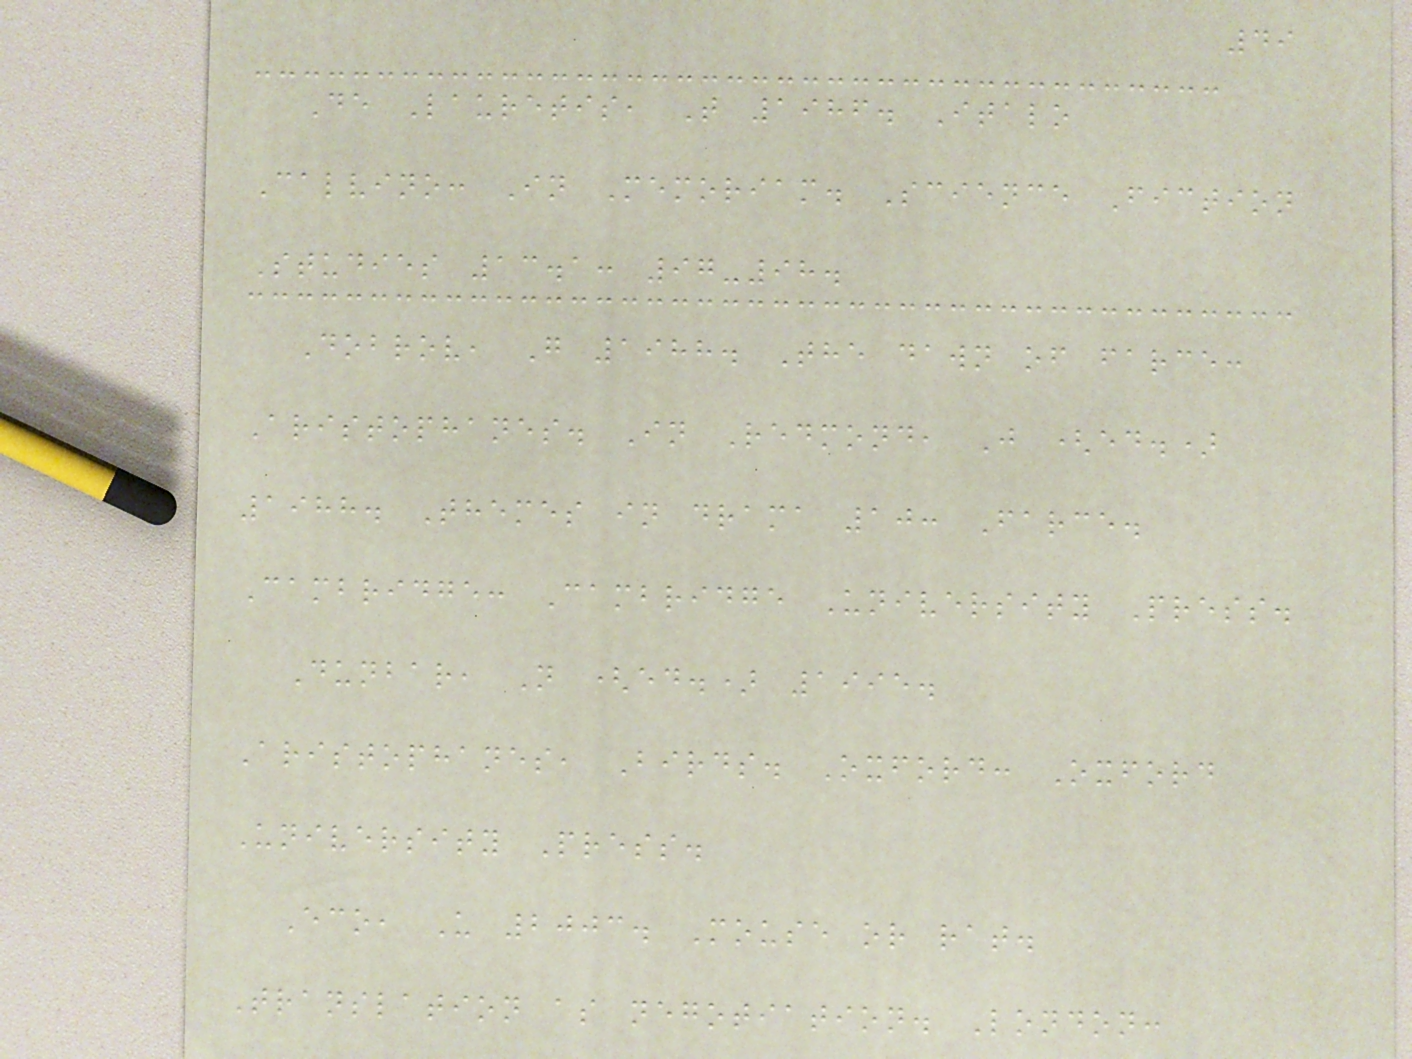49
De Lauretis, T 1986. Italo
Calvino: In Memoriam. Science Fiction
Studies 13.1: 97-98.
Dobrov, G 1988. The dawn of farce:
Aristophanes. In Redmond, J (ed.)
1988. Themes in drama 10: Farce.
Cambridge: Cambridge University Press.
Dunbar, N (ed.) 1995.
Aristophanes, Birds. Oxford: Oxford
University Press.
Eco, U 2003. Mouse or rat.
Translation as negotiation. London:
